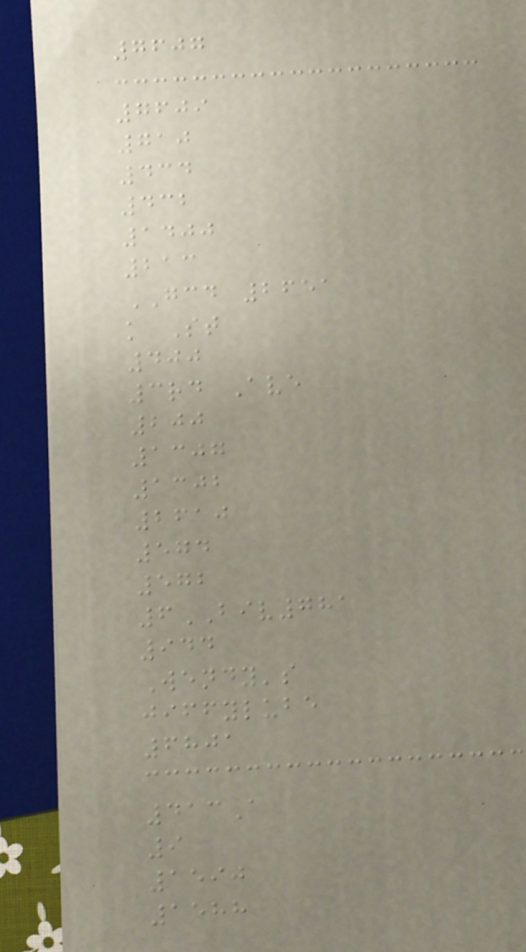7607
7609
710
434
432
1400
213
GCD 2651
k St
400
3rd Ave
200
1307
1302
2610
574
572
6BIV781
944
Wendy's
jiffylube
6801
413A
9
1590
1588
